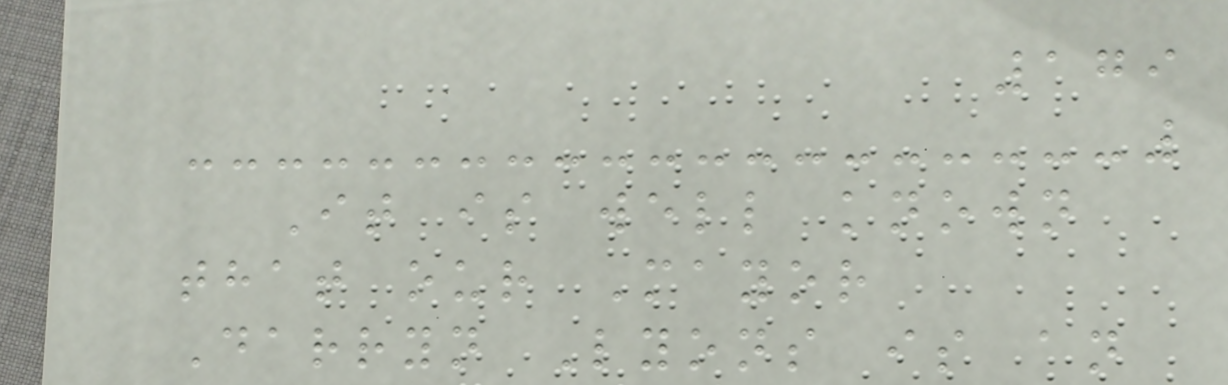179
It is well known
that our Mayor
Darryn Lyons is an
